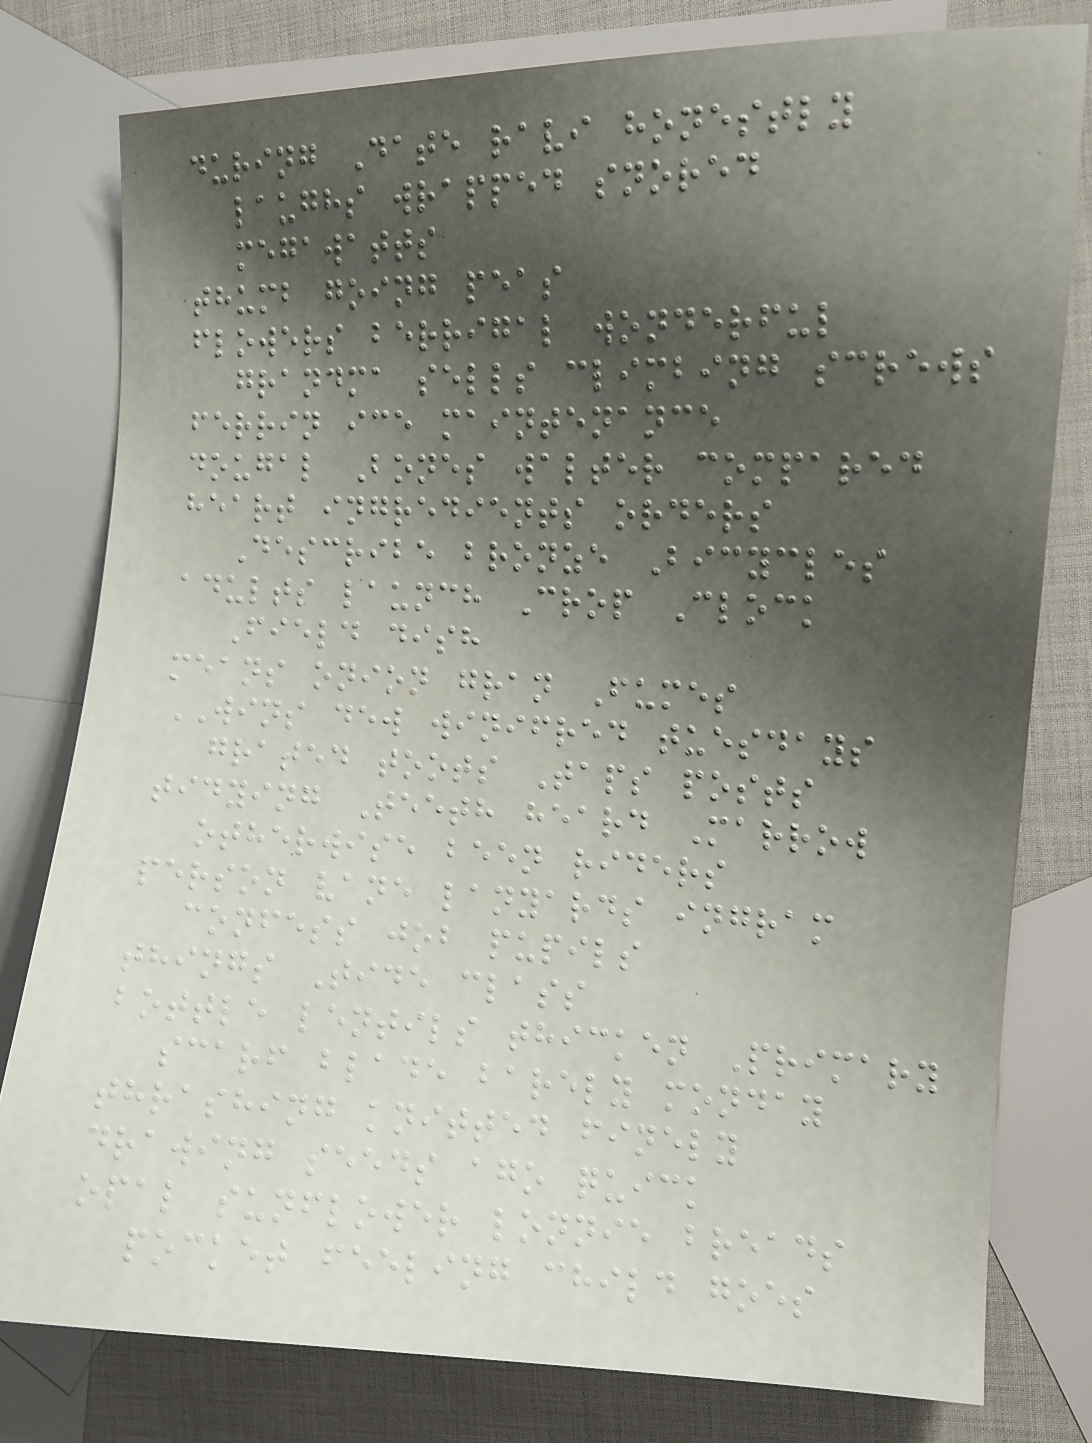during Date ravi honestly
laughs wrapped snored
megawatts
thumb going peas
flowers berrigal wonderful
grandma sells climbing screws
ferrin ice maintenance
dougal Bones walter compared
heart ingredients orders
Describe bronze Bicycles
adults launch Crop Clock
Field dish
means onion gran Fumes
WINS dew winifred tuesdays
grated toots Taps posts
tidying Teeth heard Marrow
otherwise been riders
person vane lanyards ingram
confess job pupils
things Tide class
bottle lentils thicken Primary
scarf blade barely monday
thrashing knitted finely
drawing seeds ago quick
opal sunflower lonnie breads
pocket feeling child goes
